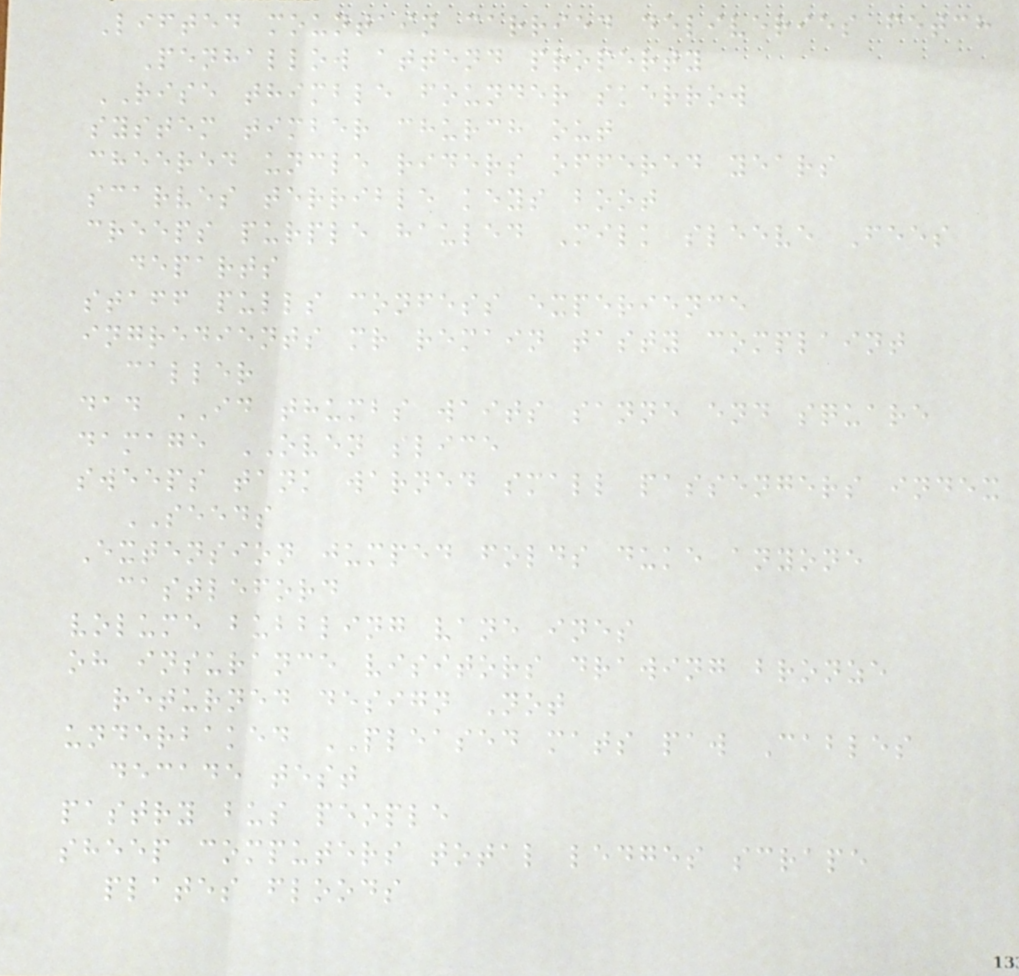Lifted mountain carried deliveries fetch
Penhallow attend property
RISE thimble founder skerrow
system timber church out
cheered uncle riders offered years
scarves terrible keys boot
creeps purple hauled Milk sleeve Fees
departs
staff pulls confess experience
ingredients mr remain tasty complaint
caller
dad ID thumbs waits sanne end square
damage OVEN slice
sweeps tank warned small passengers index
SEEDS
Extension jumped folds duke anyone
castleford
volume bubbling vane ines
oh insurance visitors drawing bronze
returned design Not
underbaked PLEASED mats paw Cables
decade test
pastry bus people
sheep computers total ledges scrape
plates floods
